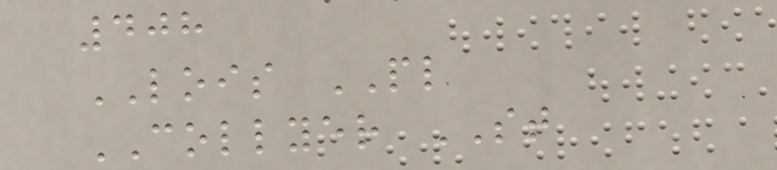408
LOIS PL
COLLYER ST
